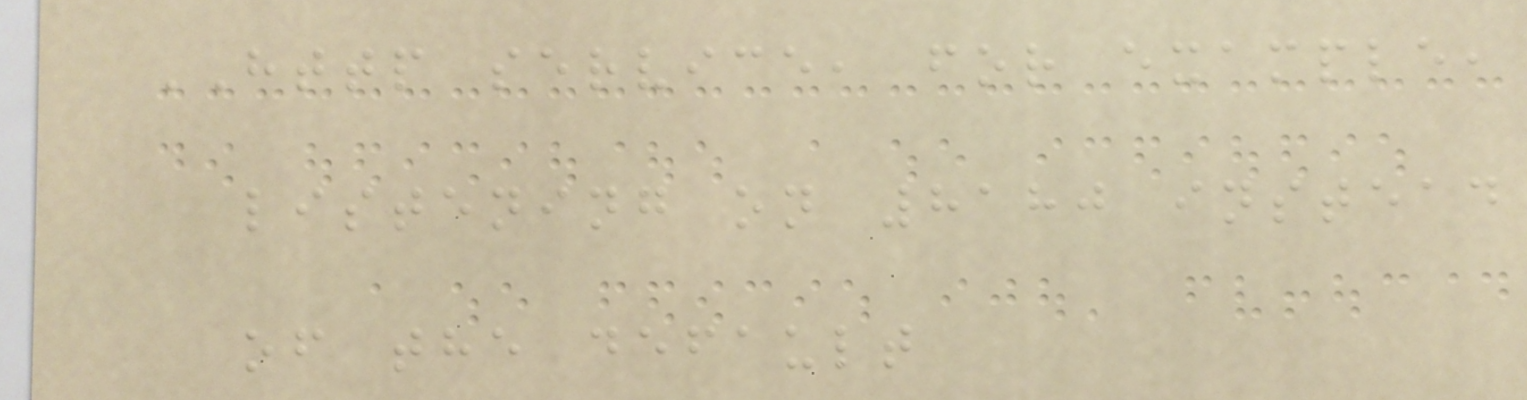HTTP service, for example,
listening on 8180 instead
of the default
